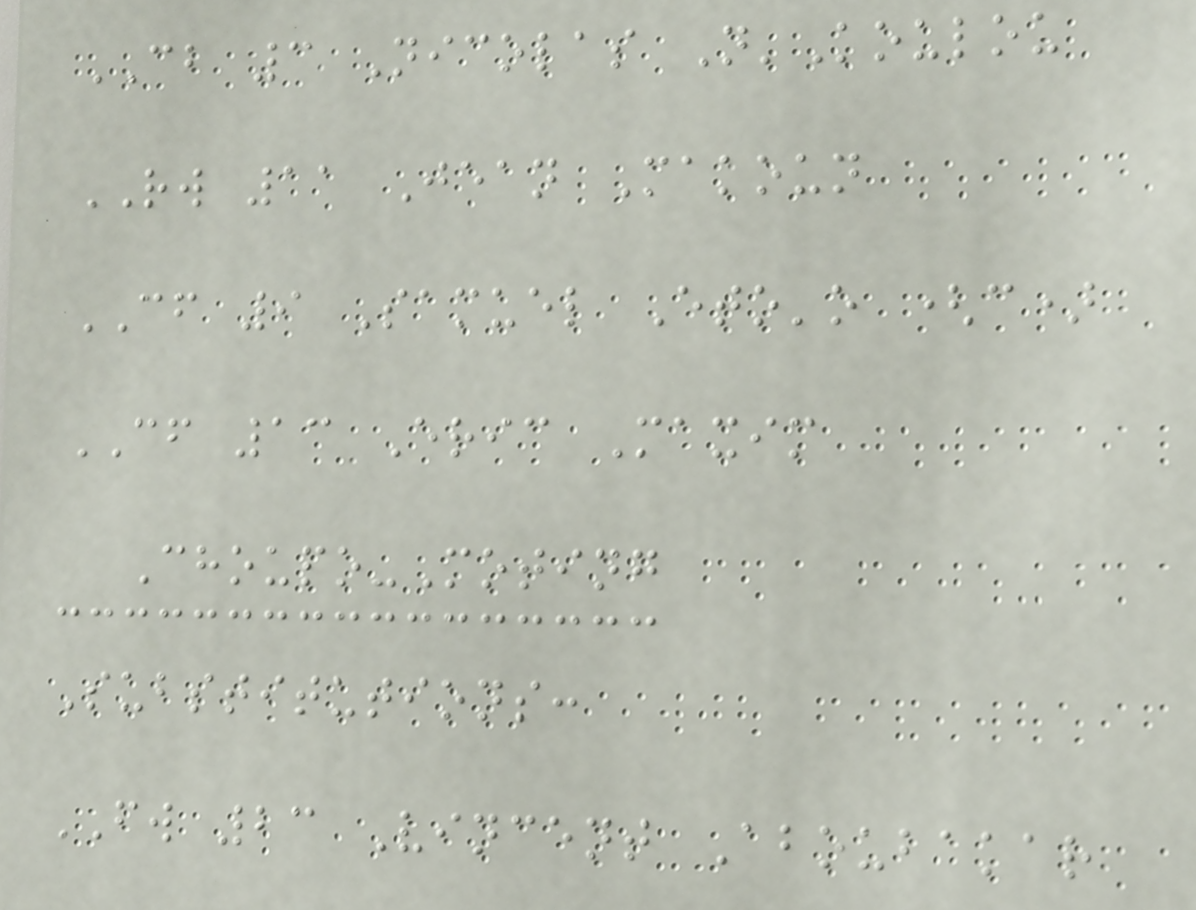CB 3 Nicolas N'Koulou
RW 11 Jean Makoun
CF 9 Samuel Eto'o (c)
CF 13 Eric Maxim
Choupo-Moting
Substitutions:
FW 23 Vincent Aboubakar
